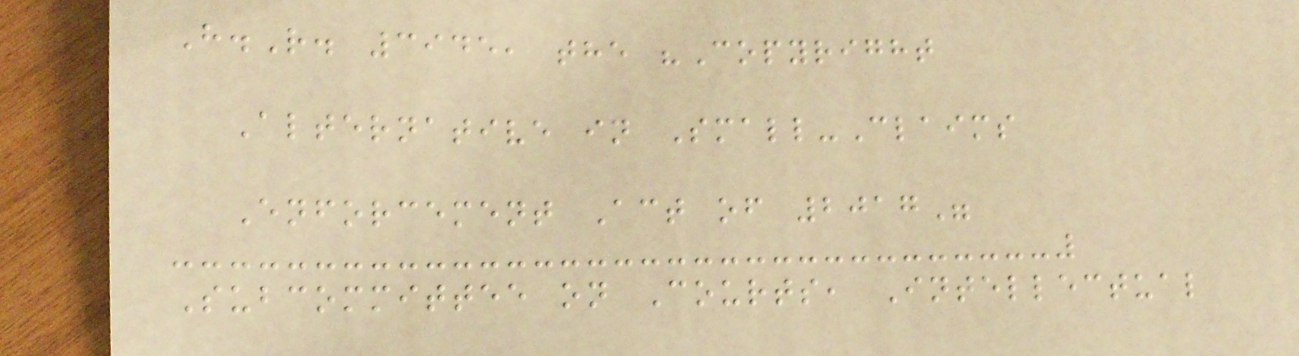H.R. 3945, the "Copyright
Alternative in Small-Claims
Enforcement Act of 2017"
Subcommittee on Courts, Intellectual
